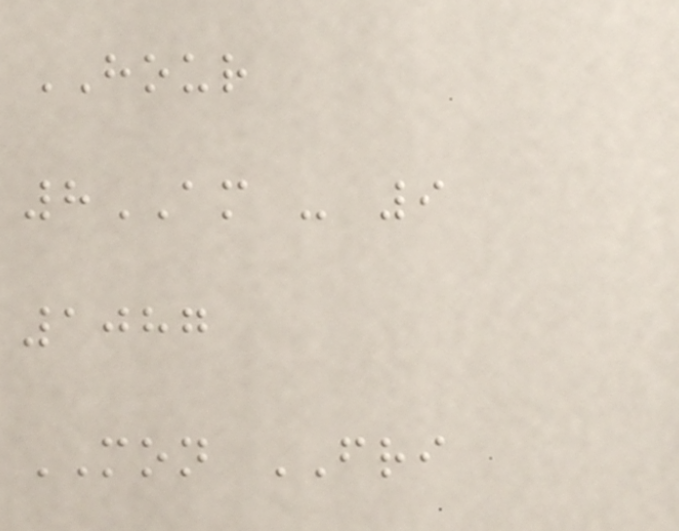HOUR
8AM - 9
1087
MON FRI
